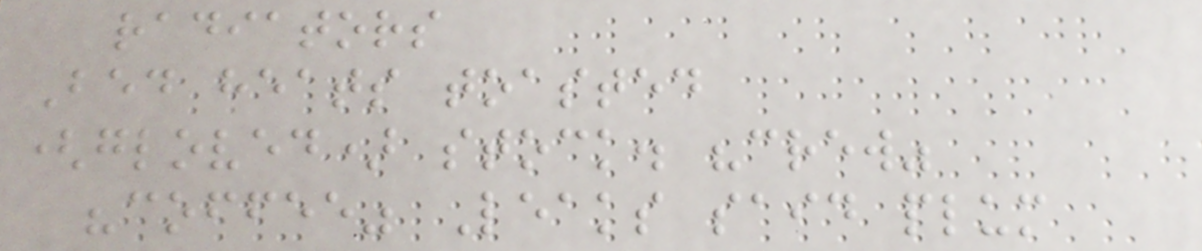radiators
Bed heats toasted
(gloved) stock. "crew"
"coffee" Leaks said plum
